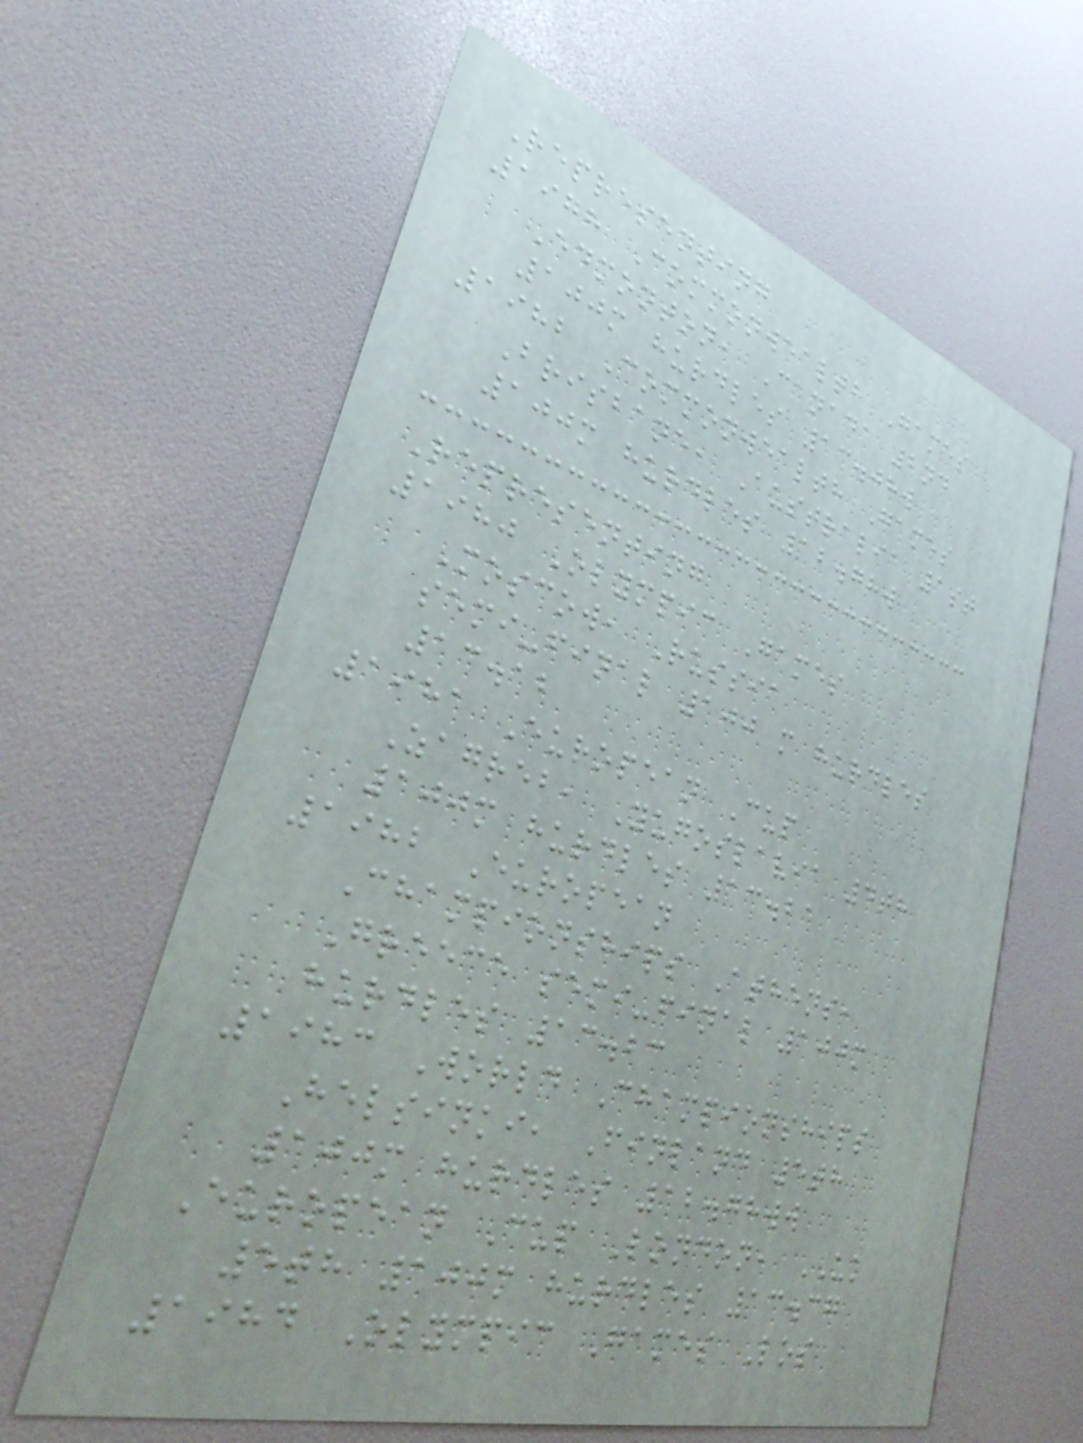Representing
1978 Commonwealth Games
Edmonton, Canada 2nd
100m hurdles 13.08w
1982 Commonwealth Games
Brisbane, Australia 1st
100m hurdles 12.78w
Representing
1980 Olympic Games
Moscow, Russia
semi-final 100 m hurdles
13.12
1981 European Cup
Zagreb, Yugoslavia 4th
100m hurdles 13.21
1982 European
Championships Athens,
Greece semi-final 100m
hurdles 13.23
1983 World Championships
Helsinki, Finland 5th
100m hurdles 12.78ww
European Cup London, UK
5th 100m hurdles 13.37
1984 Olympic Games Los
